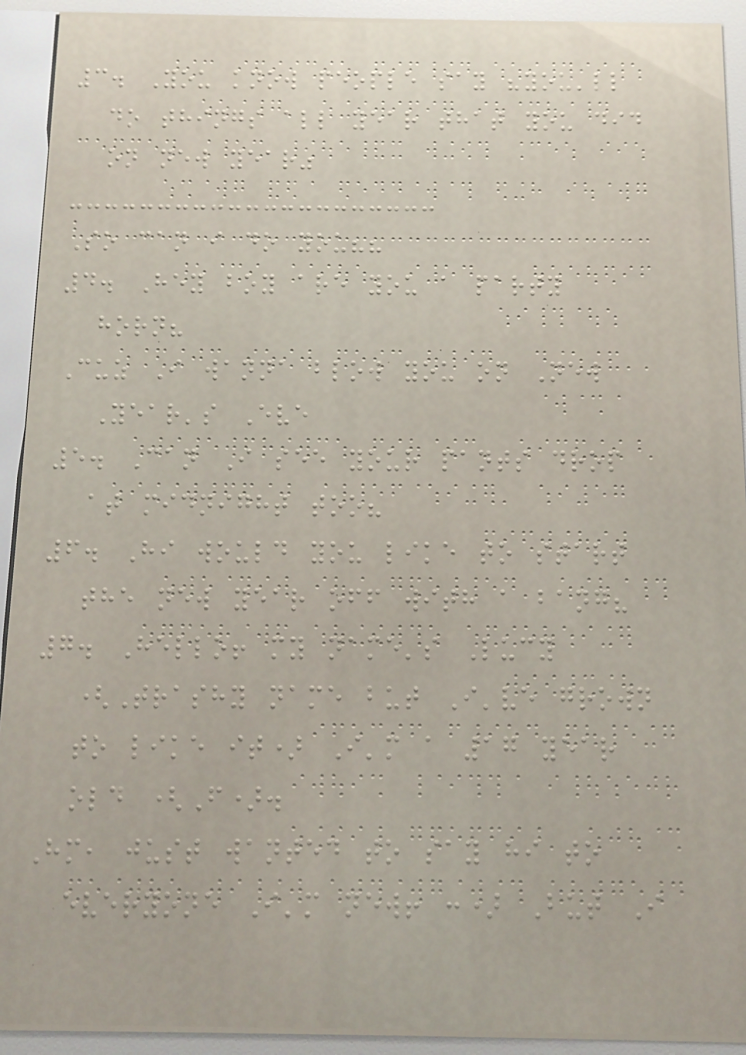3. You know people say "you'll
do things all year that you did
on new year"
So can i do you??
4. Hey boy are you a party
horn?
Cuz I wanna blow you on New
Year's Eve
5. Can I see your pants drop
at midnight too?
6. Hi would you like to start
the new year off with a bang?
7. Hello! my name's Lucy
(Trashy name but I've grown
to like it) I'm a 17 year
old (F).
Hm, just wanted to say hi to
everyone I'm new! :) But I
